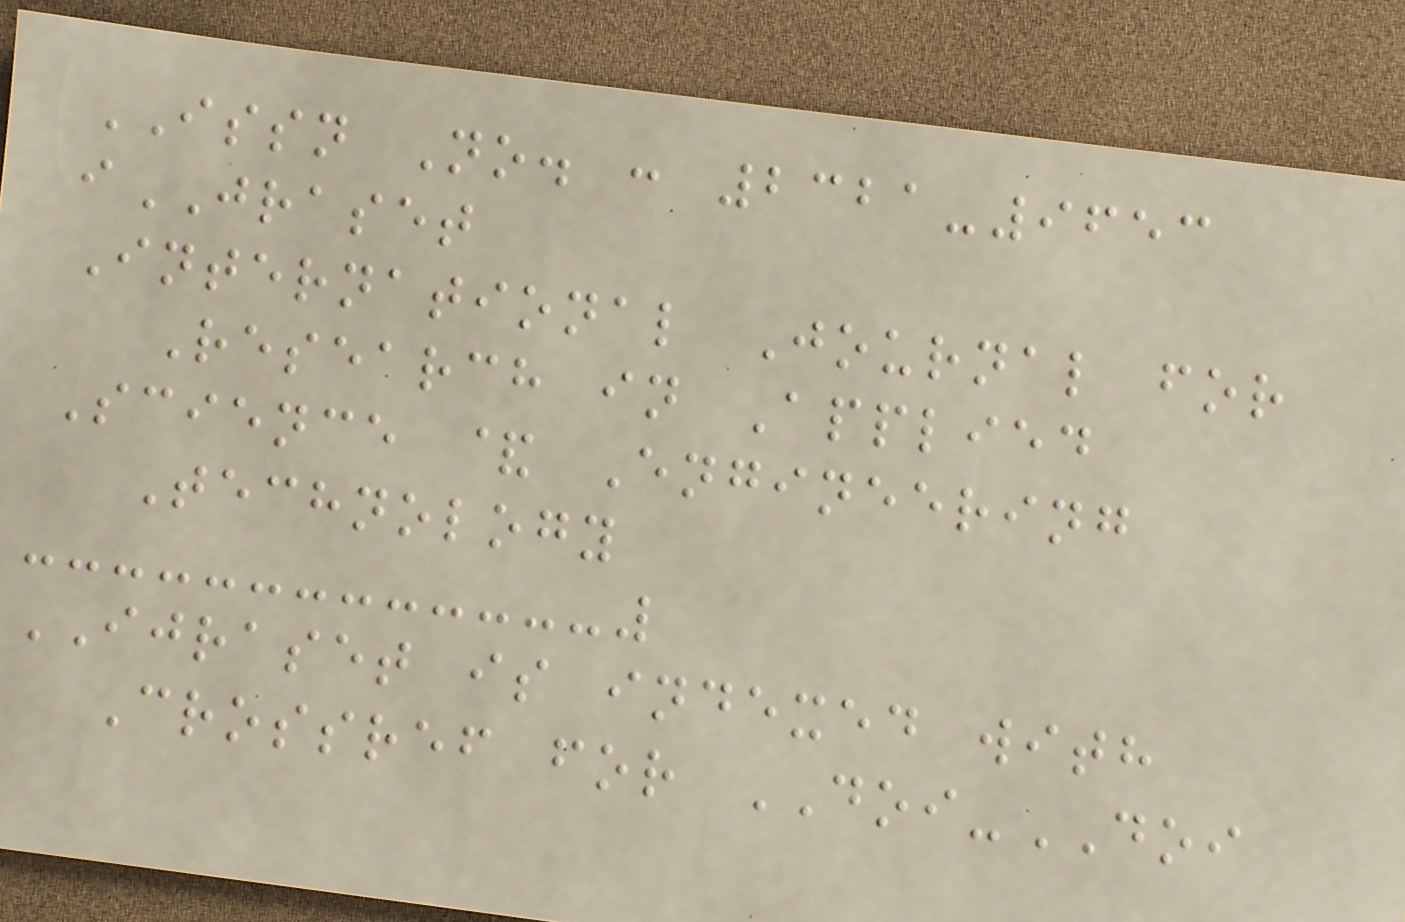ISSN No. : 2321-9653
iJRASET
International Journal for
Research in Applied
Science & Engineering
Technology
IJRASET is indexed with
Crossref for DOI-DOI
